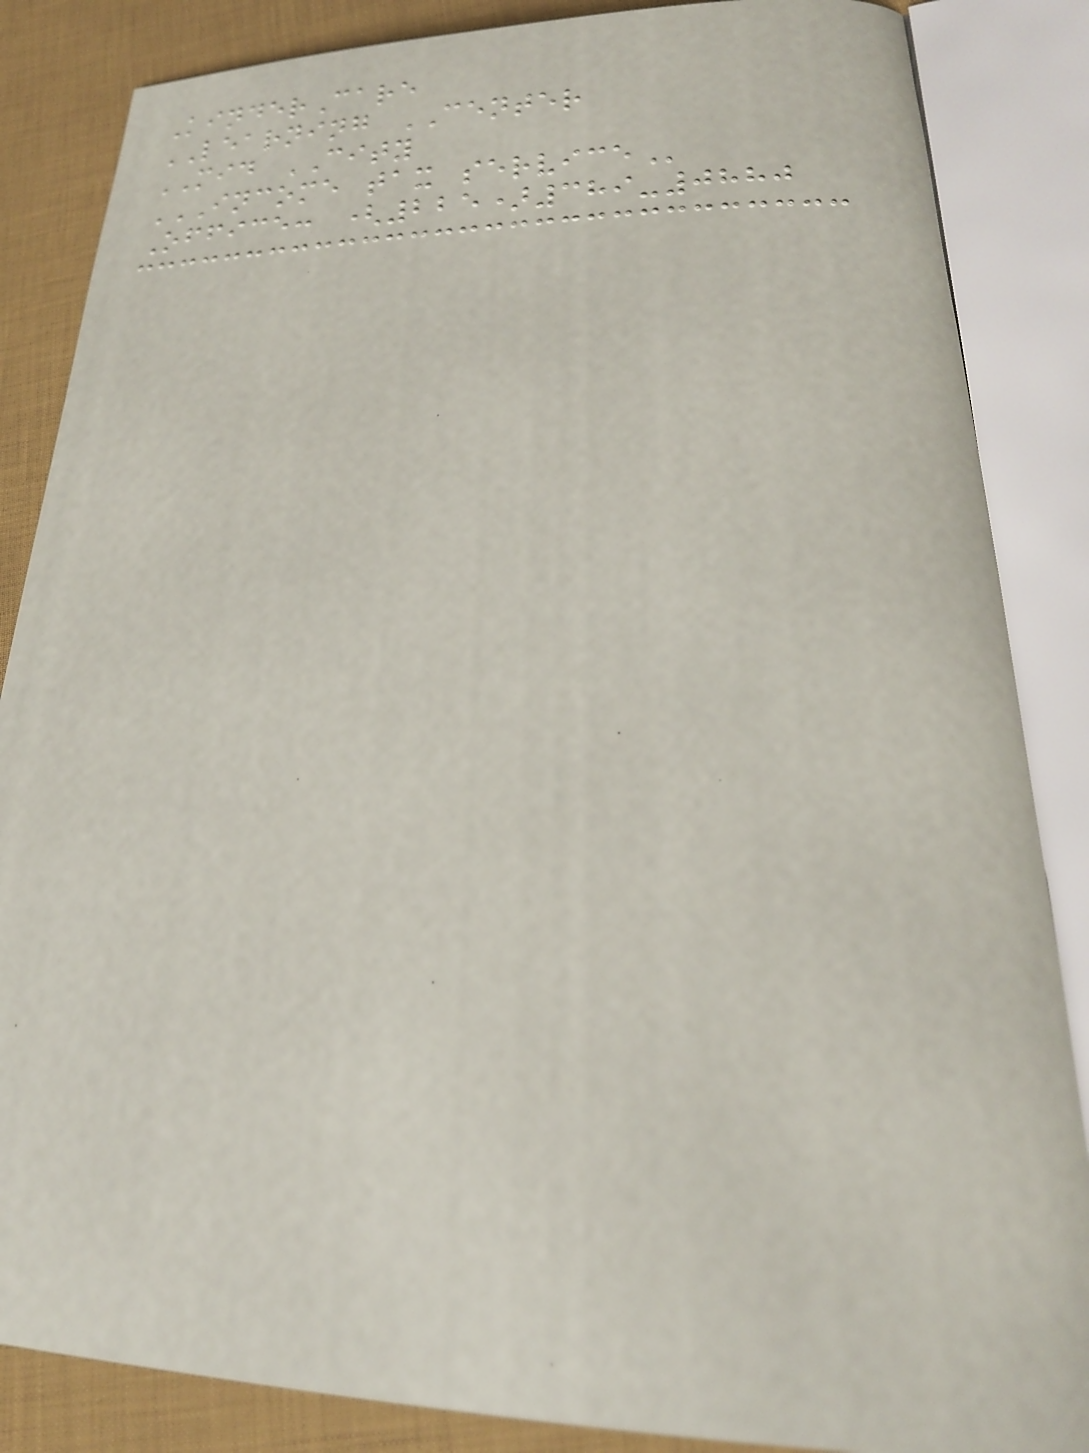KinderCare
LEARNING CENTER
MID CITY
INCOME TAX SERVICE
Office: (225)389-0880
